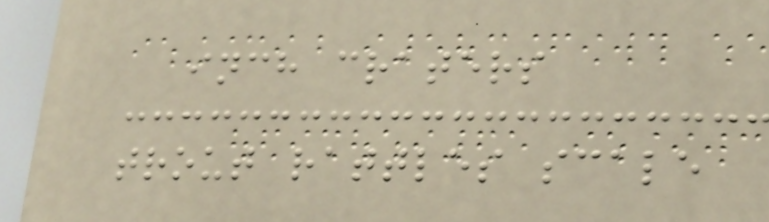inch craters
trout rattles scale
